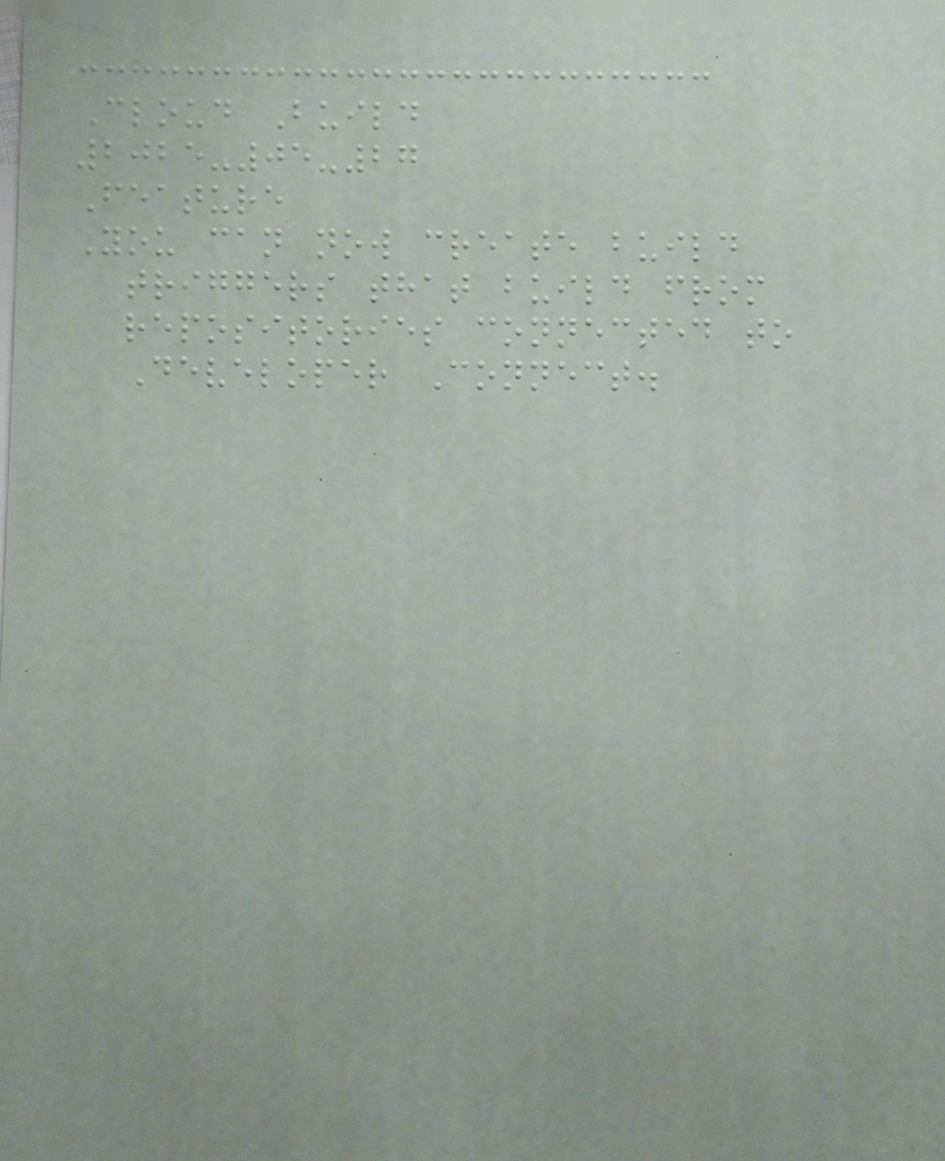Cloud Build
2025-05-27
Feature
You can now create build
triggers that build from
repositories connected to
Developer Connect.
